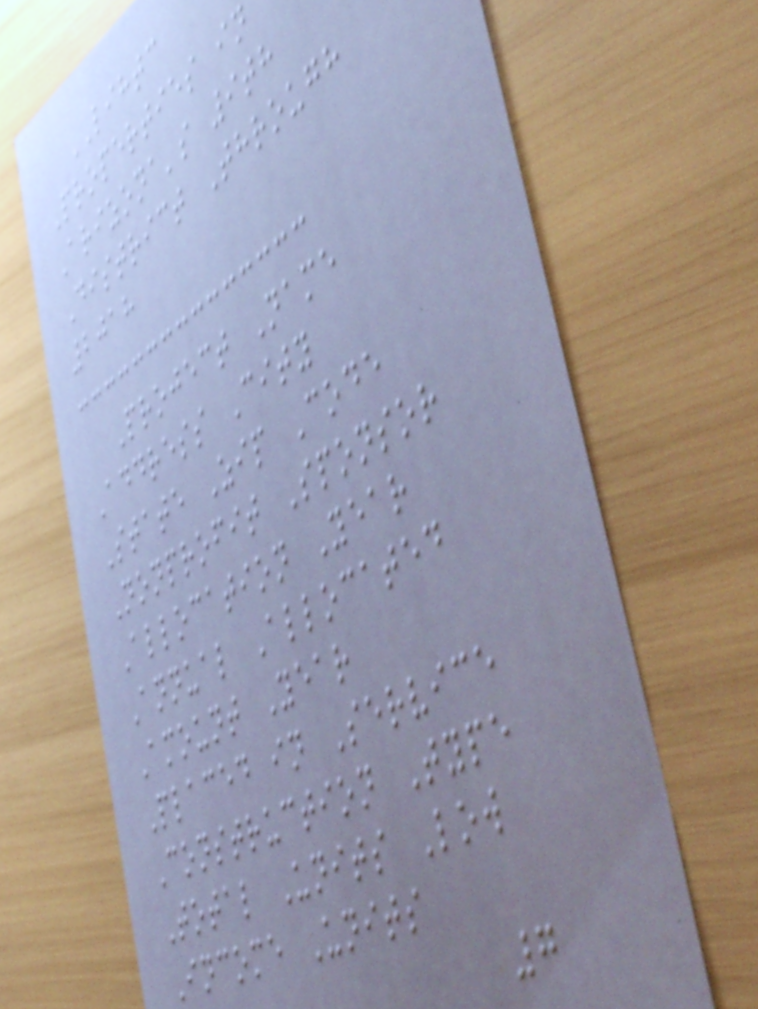LIHTC
Properties in
Arizona's 9th
District Through
2018
Project Name
Address City
State Zip Code
Nonprofit Sponsor
Allocation Year
Annual Allocated
Amount Year
Placed in Service
Construction Type
Total Units Low
Income Units
7
